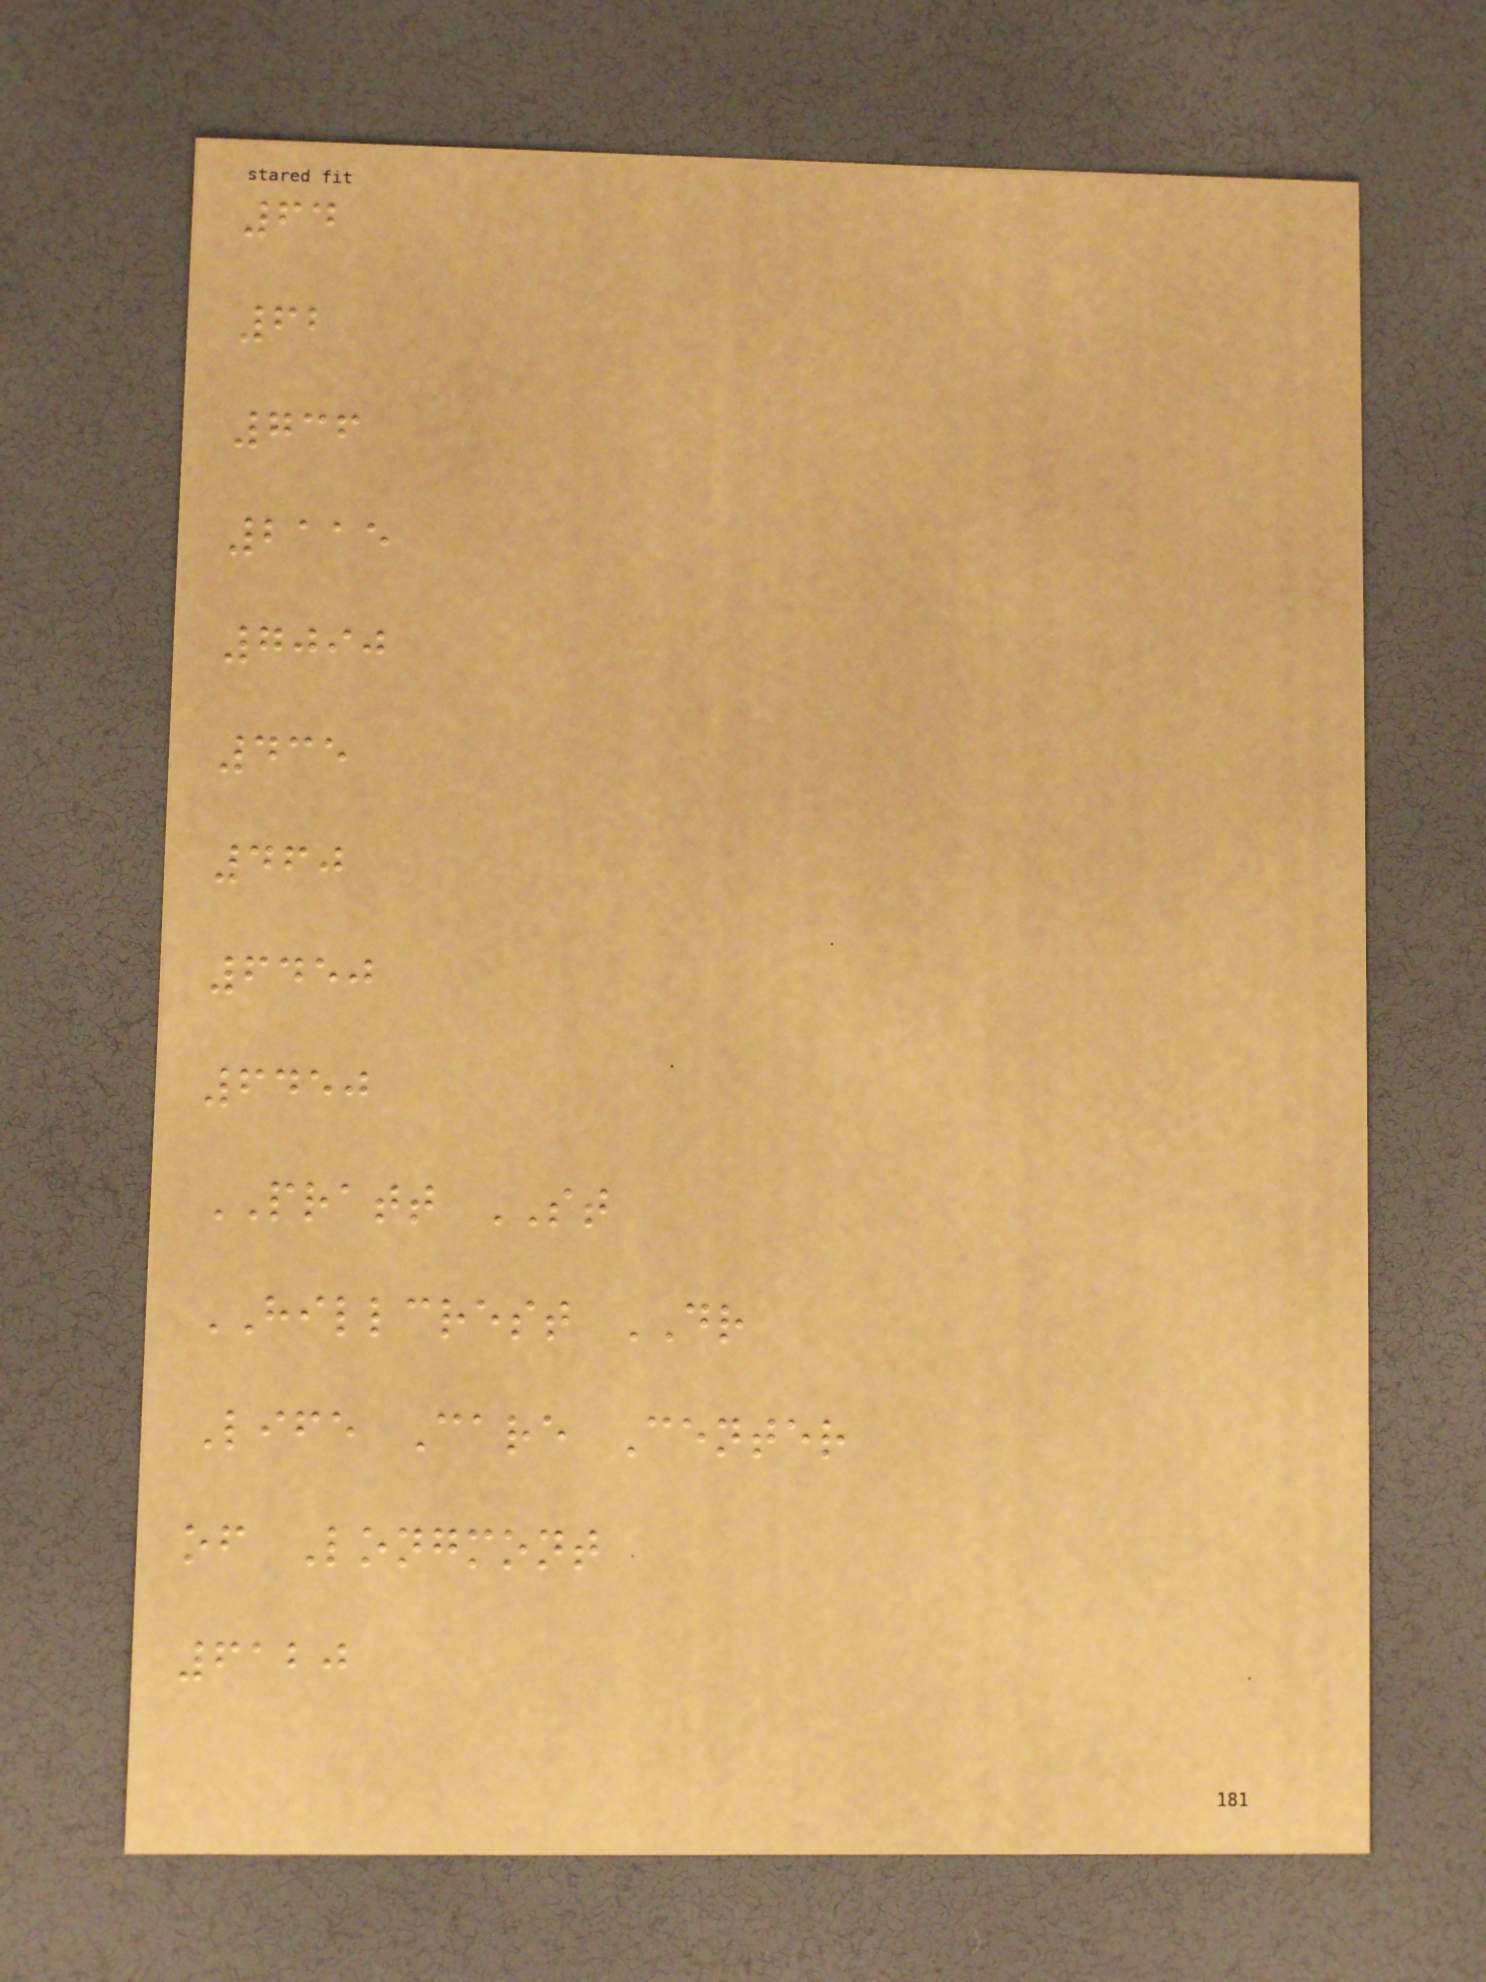64
62
736
2115
7090
435
460
6450
6450
PRATT ST
HILLCREST DR
Life Care Center
of Longmont
6120
